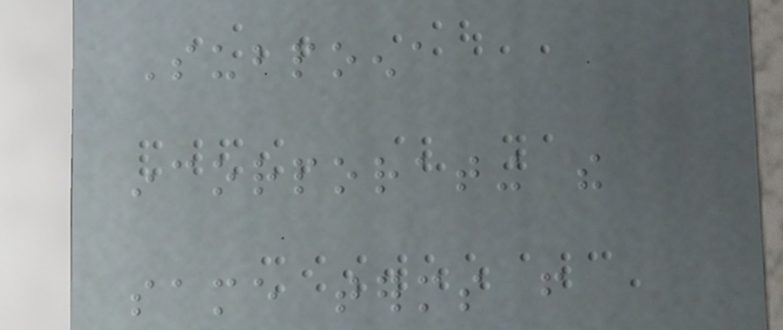Subpoena
incorporating the
same terms from
